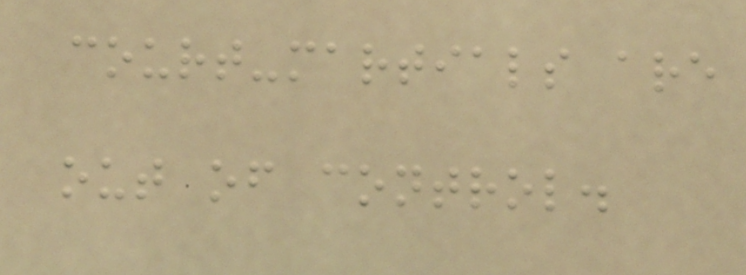court-martials are
out of control.
